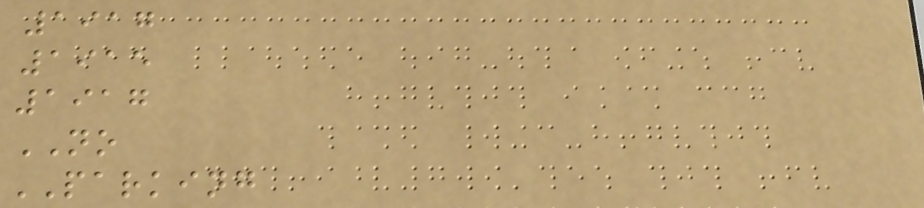1917
1915
1917
NO
PARKING
